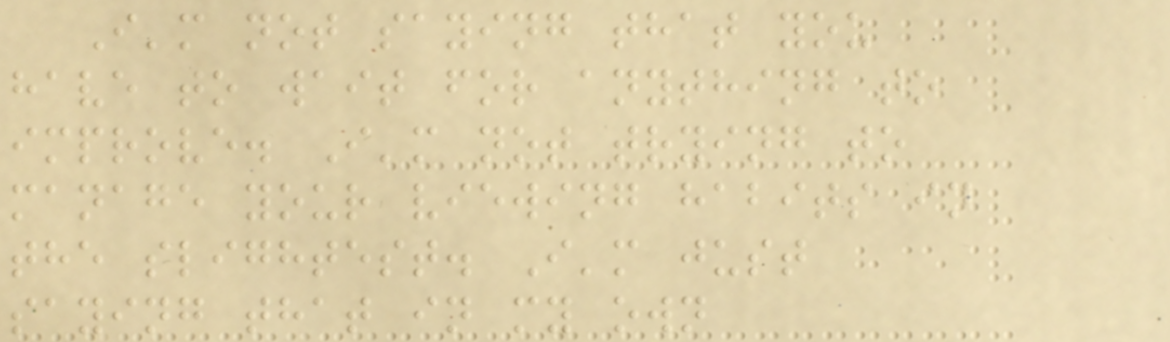I'm not saying that you
have to wait for anything to
improve. I'm not trying to
manage your viewing habits in
the slightest. I'm just
saying that in my own
